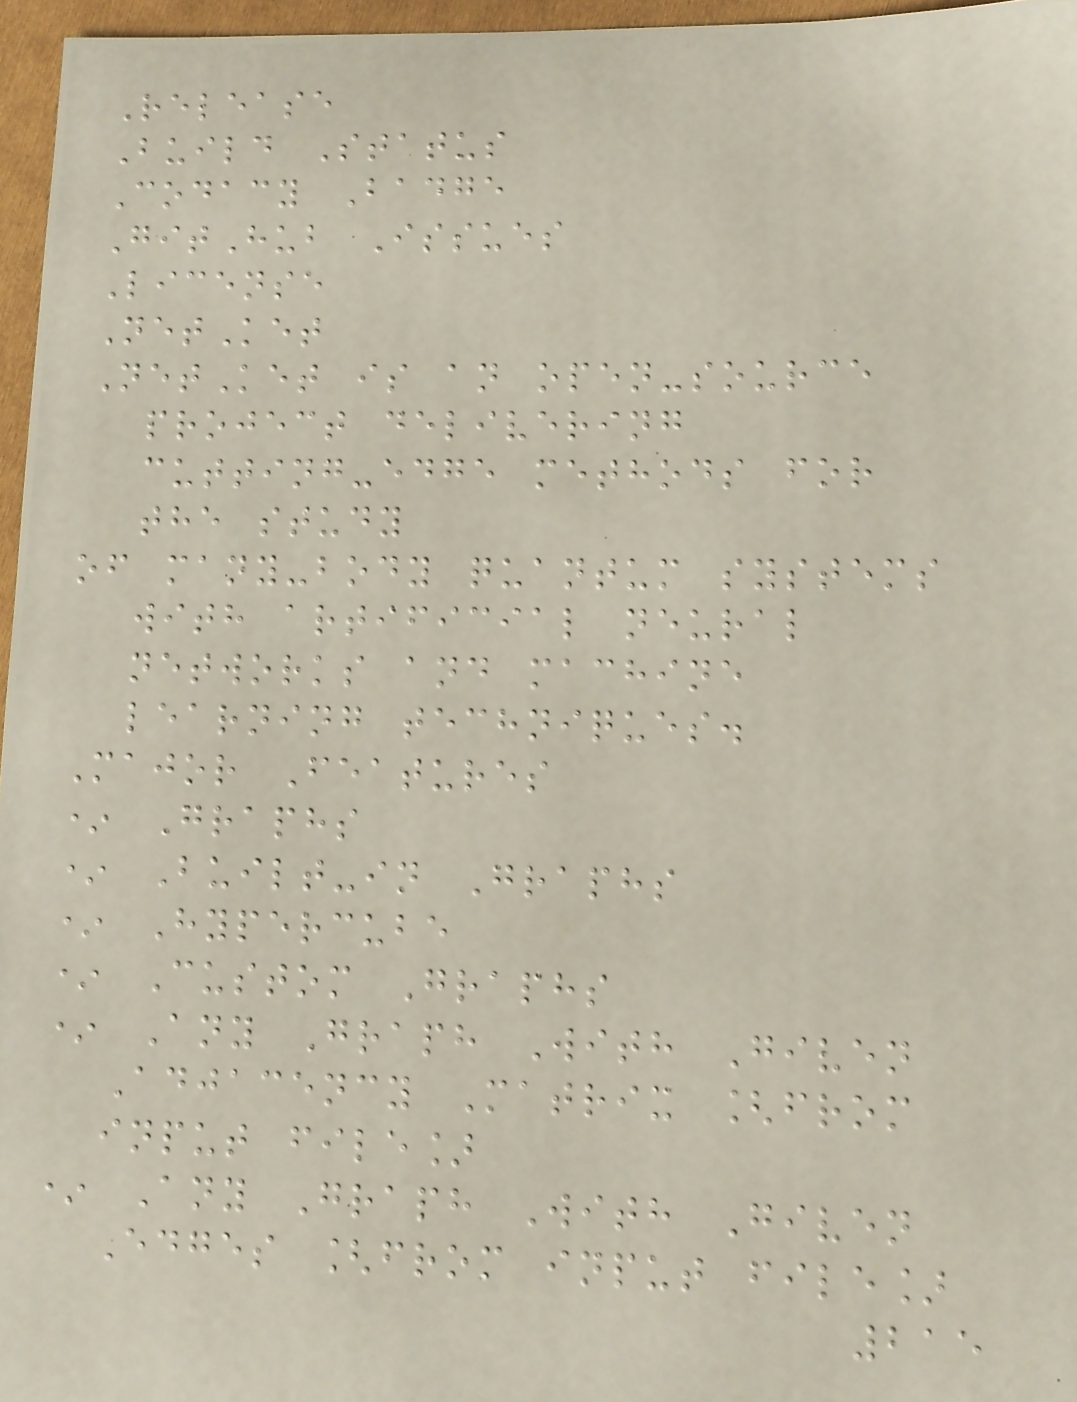Release
Build Status
Codacy Badge
GitHub Issues
License
NetKet
NetKet is an open-source
project delivering
cutting-edge methods for
the study
of many-body quantum systems
with artificial neural
networks and machine
learning techniques.
Major Features
* Graphs
* Built-in Graphs
* Hypercube
* Custom Graphs
* Any Graph With Given
Adjacency Matrix [from
input file]
* Any Graph With Given
Edges [from input file]
215
